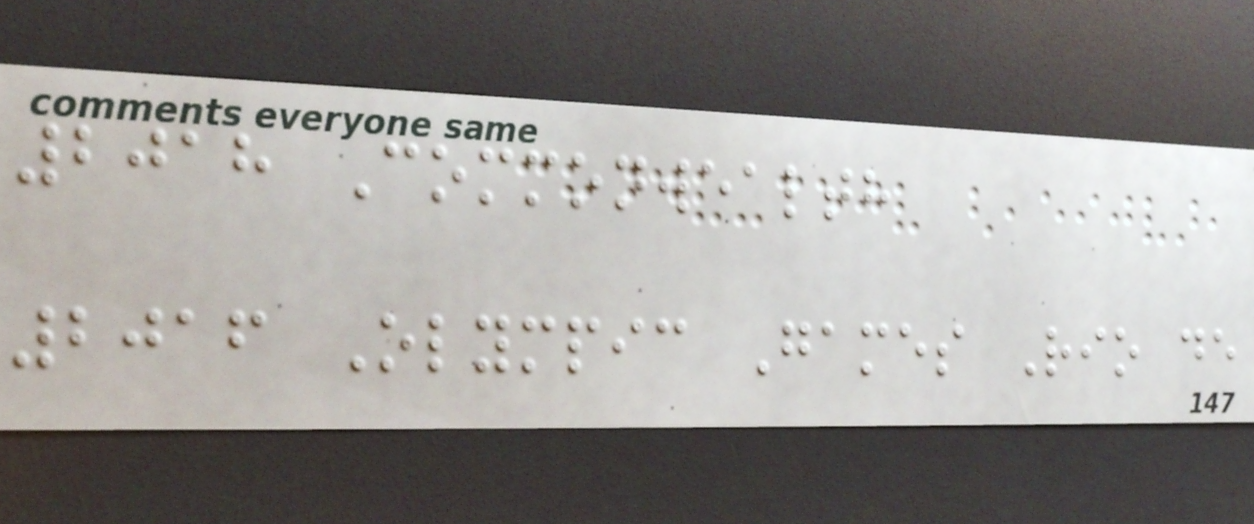2018 Commonwealth
2016 Olympic Games Rio de
